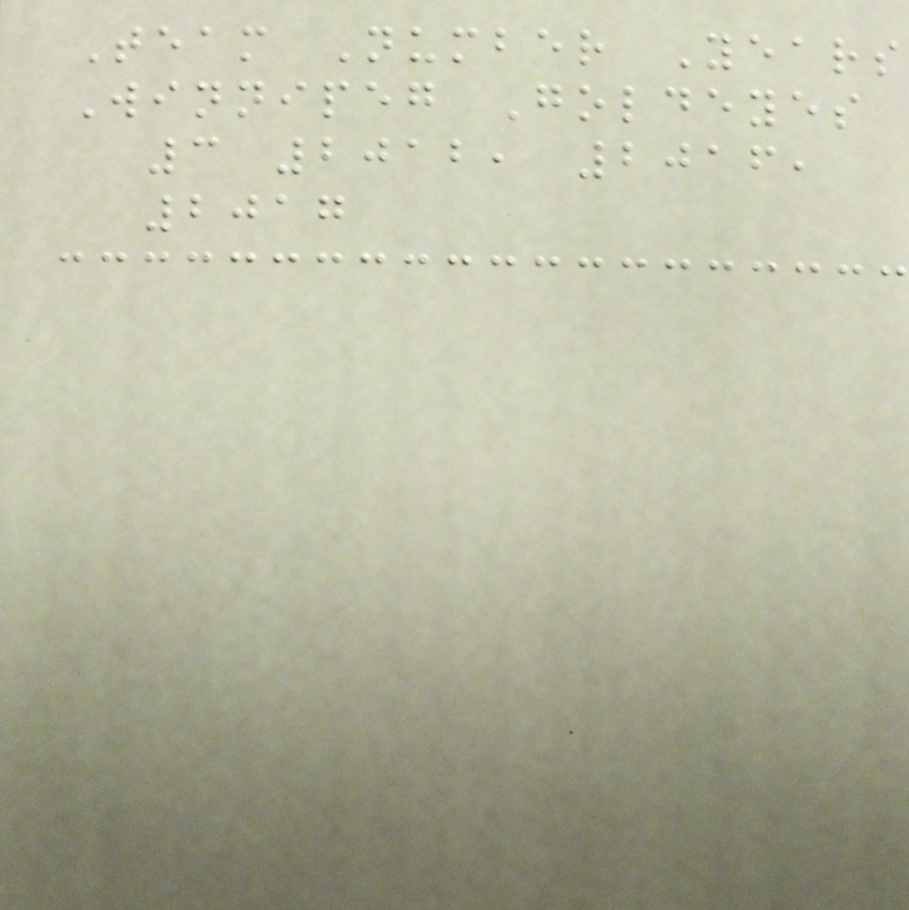Team Number Years
Winnipeg Goldeyes
3 2012, 2016,
2017
